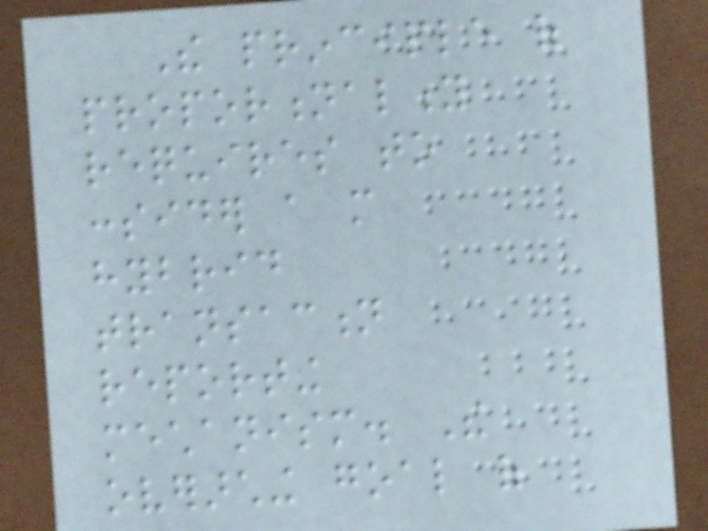The principle of
proportionality
requires to
consider a more
hybrid
transaction
reporting
mechanism. The
overarching goal of
